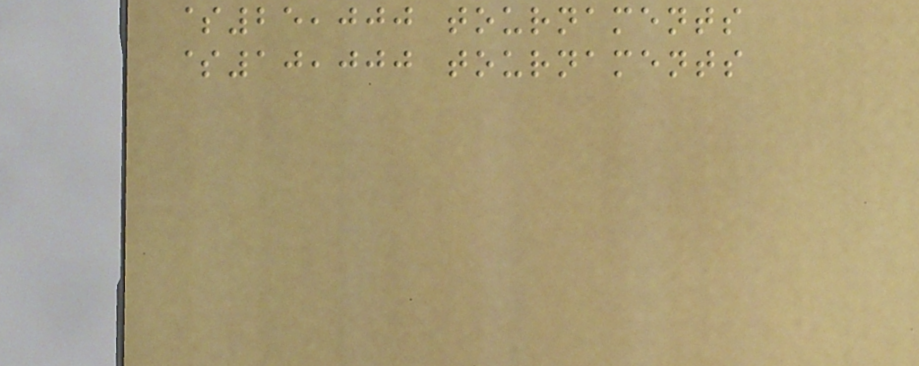$25,000 tournaments
$10,000 tournaments
